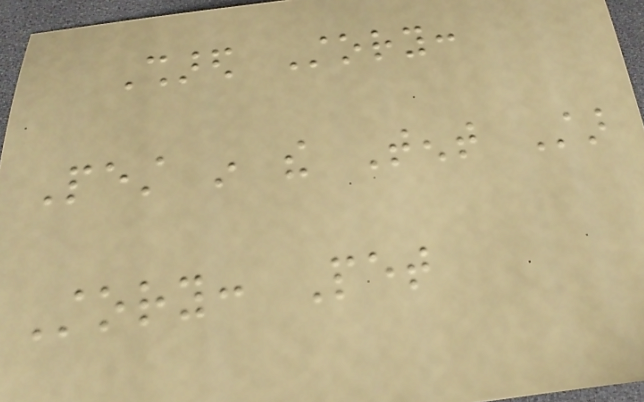Shared Story:
Pest in the Tent Star
Story: Pet
